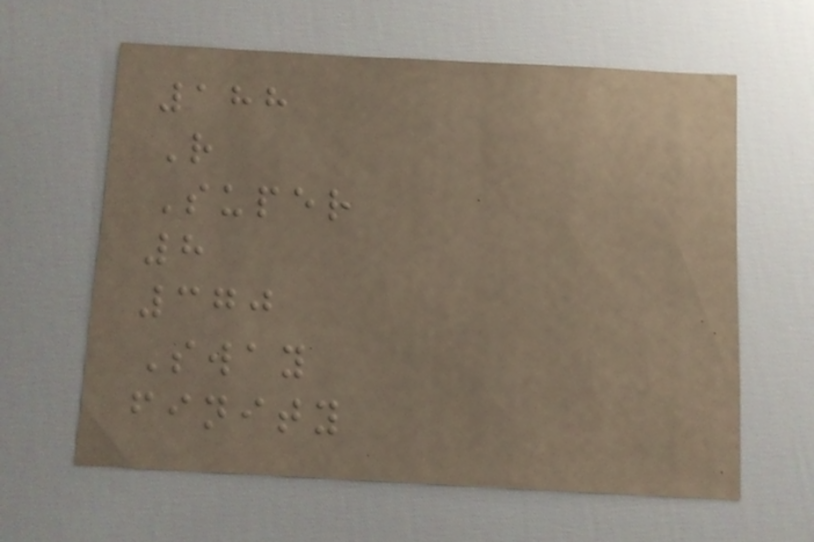188
R
Super
8
370
Sway
finity
